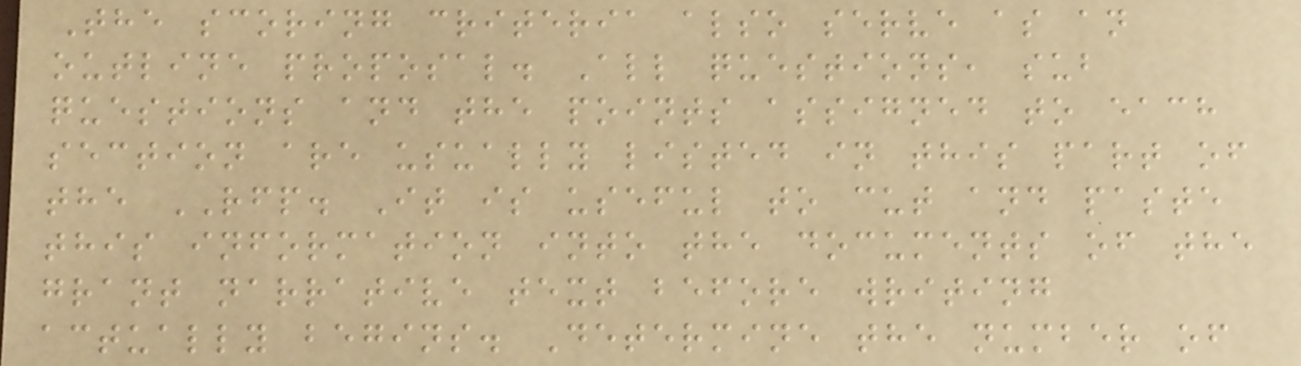The scoring criteria also serve as an
outline proposal. All questions, sub
questions and the points assigned to each
section are usually listed in this part of
the RFP. It is useful to cut and paste
this information into the documents of the
grant narrative text before writing
actually begins. Determine the number of
